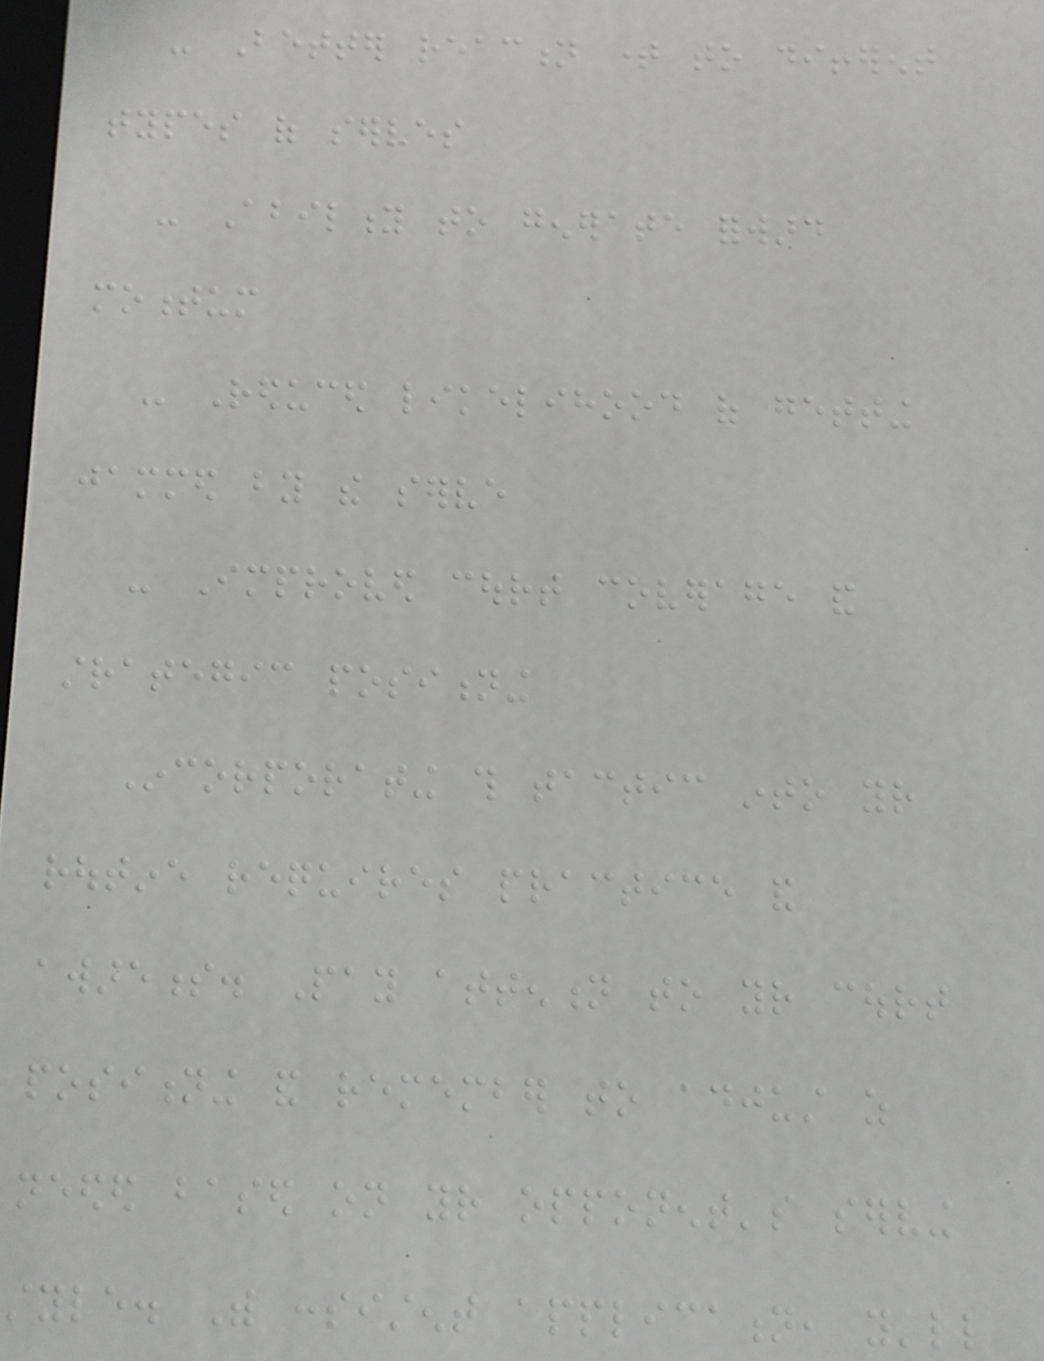- Better reaction time to different
types of serves
- Ability to generate forward
momentum
- Reduced likelihood of getting
jammed by the serve
- Improved court coverage and
strategic positioning
Incorporating this tactic into your
routine requires practice and
awareness. Pay attention to your court
positioning and remember to adjust as
needed based on your opponent's serving
style. With consistent application, you'll
